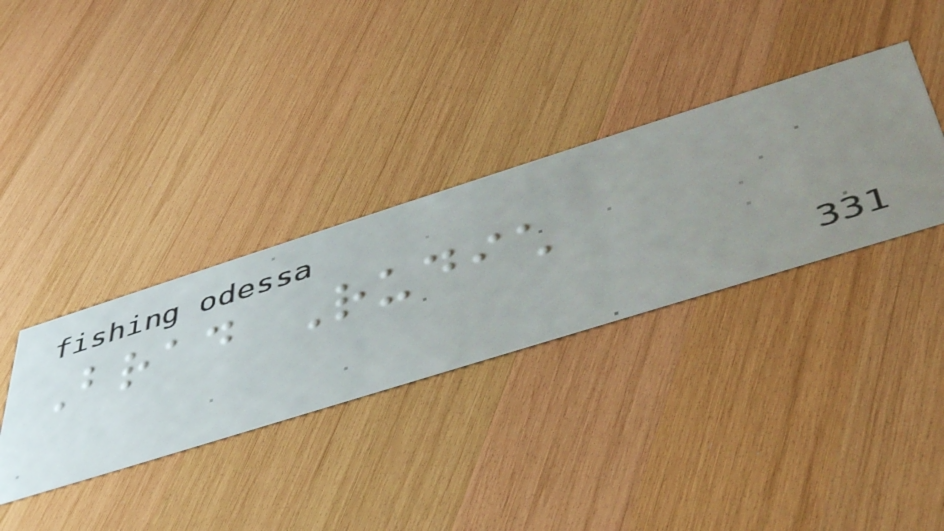Brad Rudich
